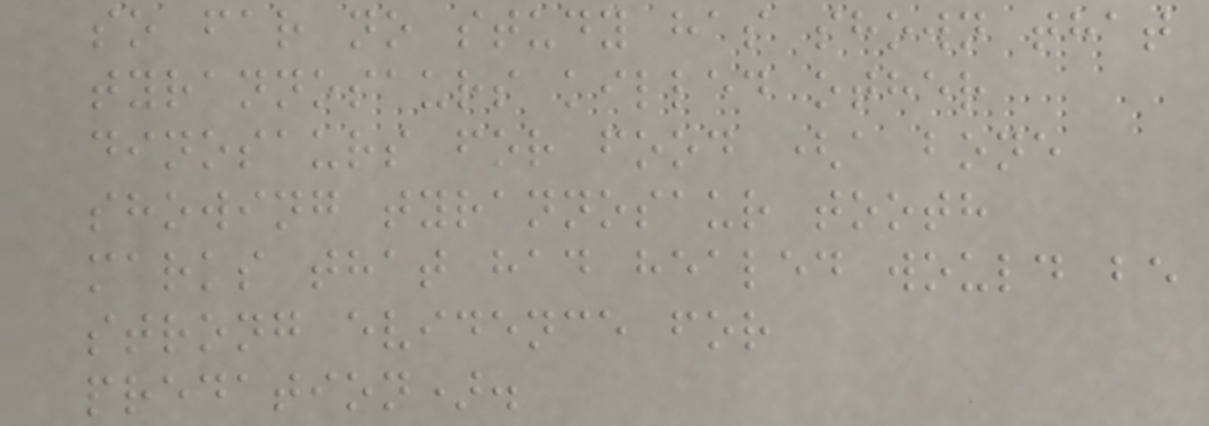so far no study has shown that
tyrannosaurs killed other
dinosaurs for food (a bone
showing tyrannosaur tooth
marks that had healed would be
strong evidence for
predation).
